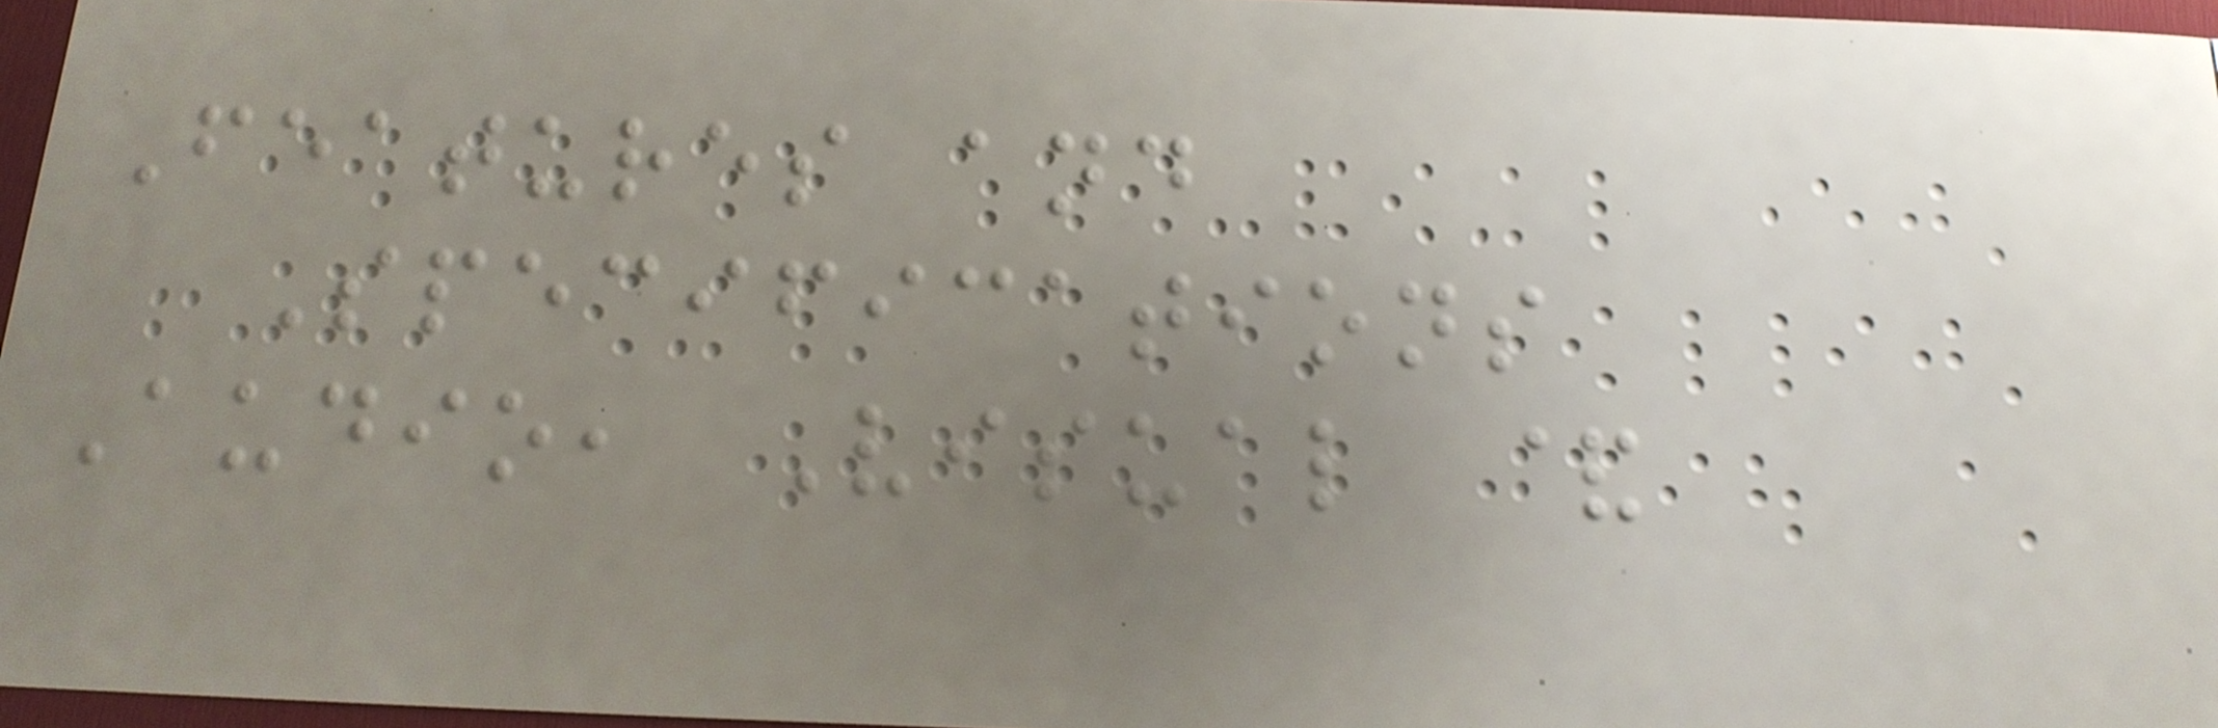Features and
Specifications
Audio, Visual &
